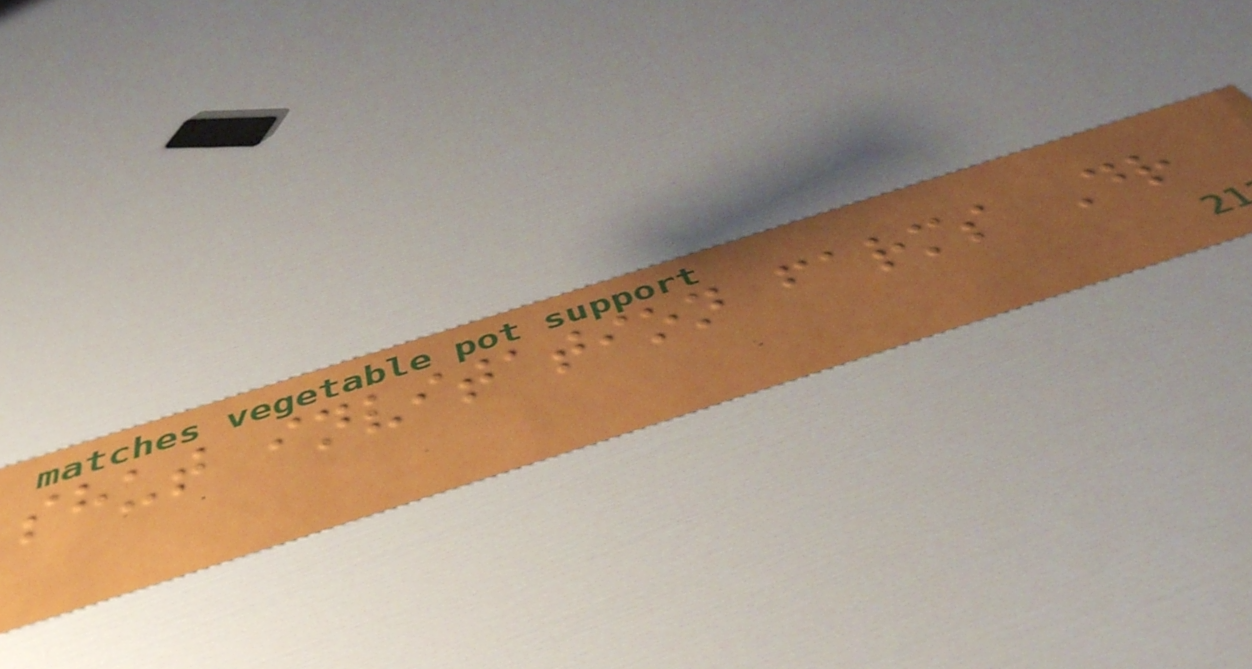shut invitation farms Dr
